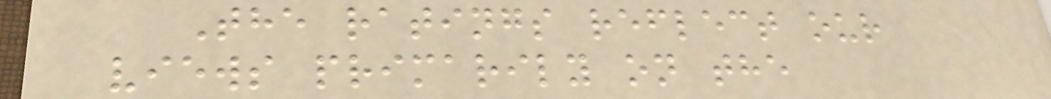The ratings reflect our
views primarily on the
